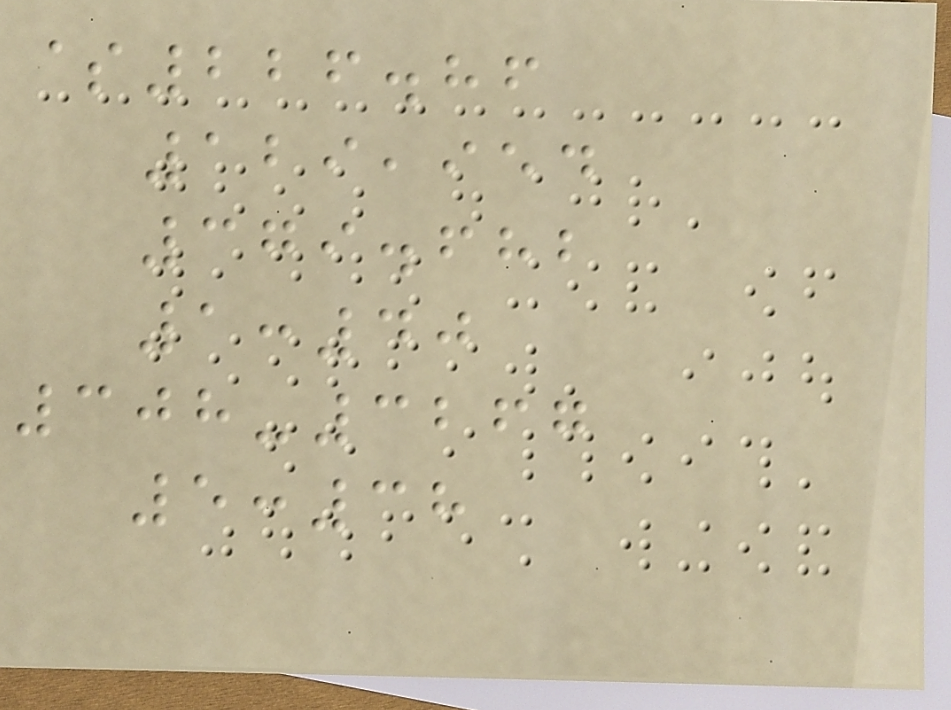$226.86
129,954
379.682
1:40
308-3267
5:38
